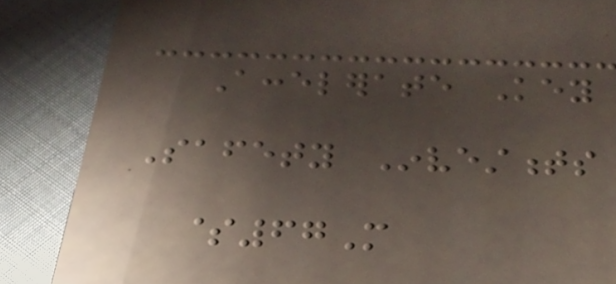Accelerate Key
Safety Investments
$67M
